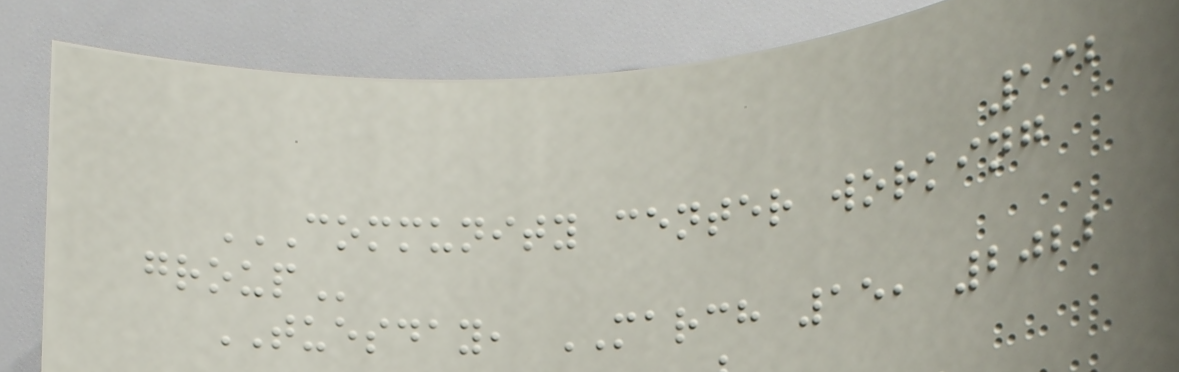132
COMMUNITY CENTER WORKING
GROUP
TUESDAY, MARCH 15, 2022
